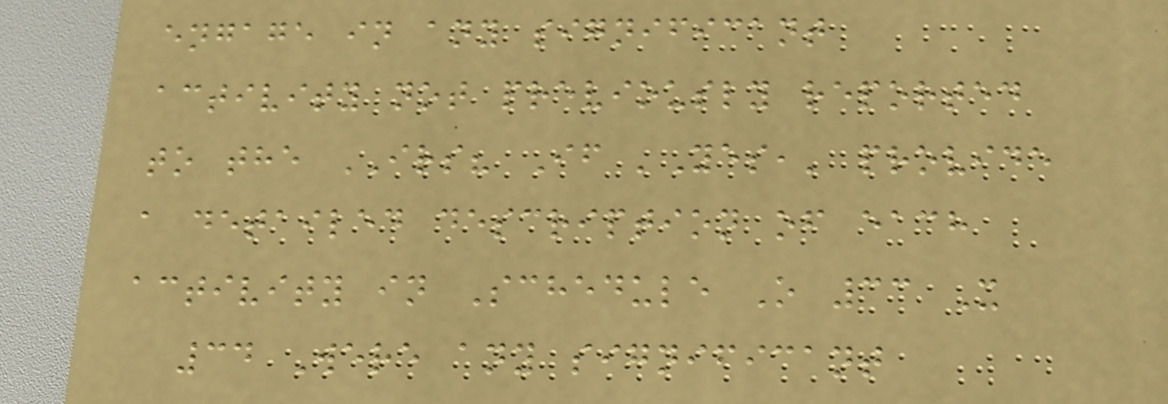engage in any significant
activity not previously reported
to the IRS? If 'Yes,' provide
a detailed description of each
activity in Schedule O 33 X
34 Were any significant
